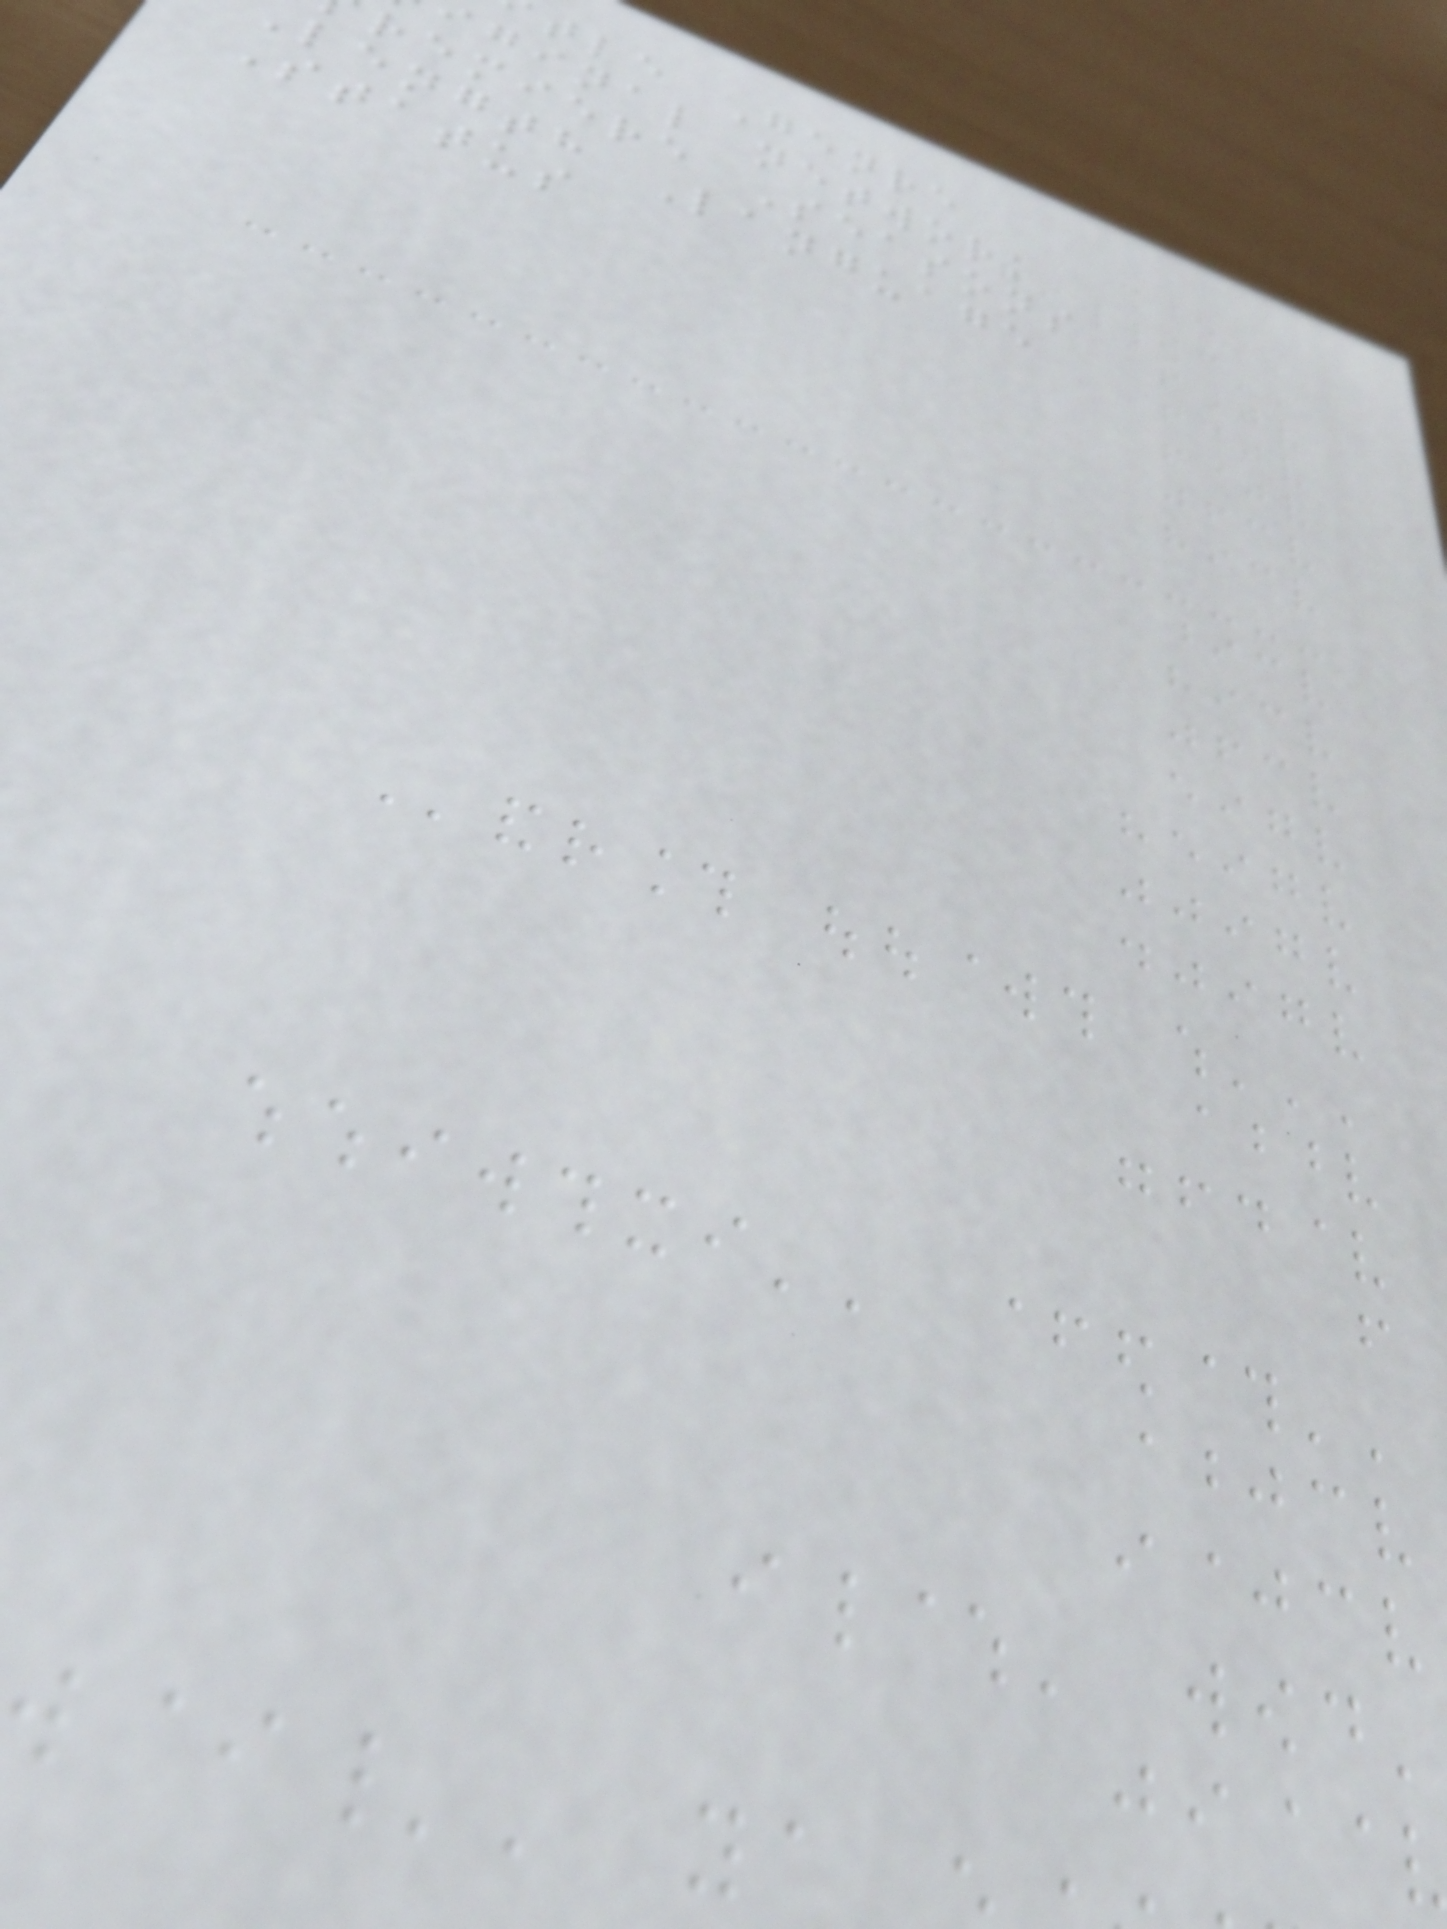tle Genre
ginal network
remiere Seasons
length Language
Status
